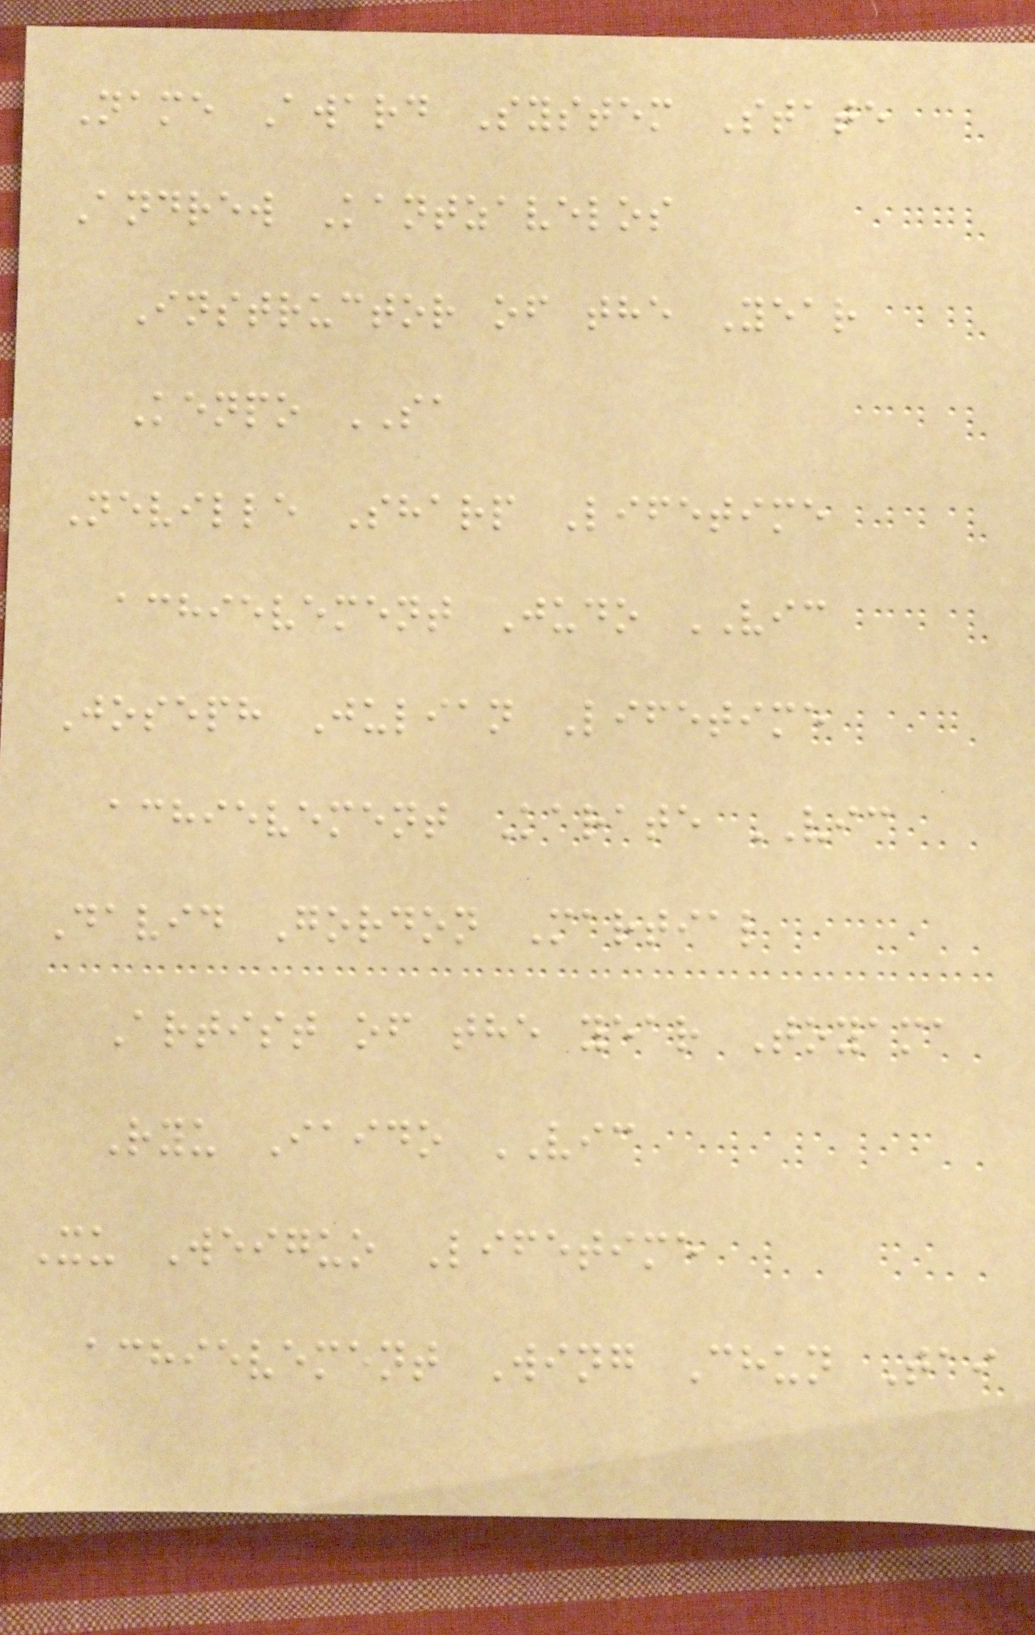Name Award System State
Andrew Kantzavelos
Instructor of the Year
Kenpo SA
Neville Sharp Lifetime
achievement Judo VIC
Joseph Julian Lifetime
achievement Karate VIC
David Gordon Martial
Artist of the year Toyama
Ryu Iaido VIC
Xu Weiguo Lifetime
achievement Wing Chun Tai
